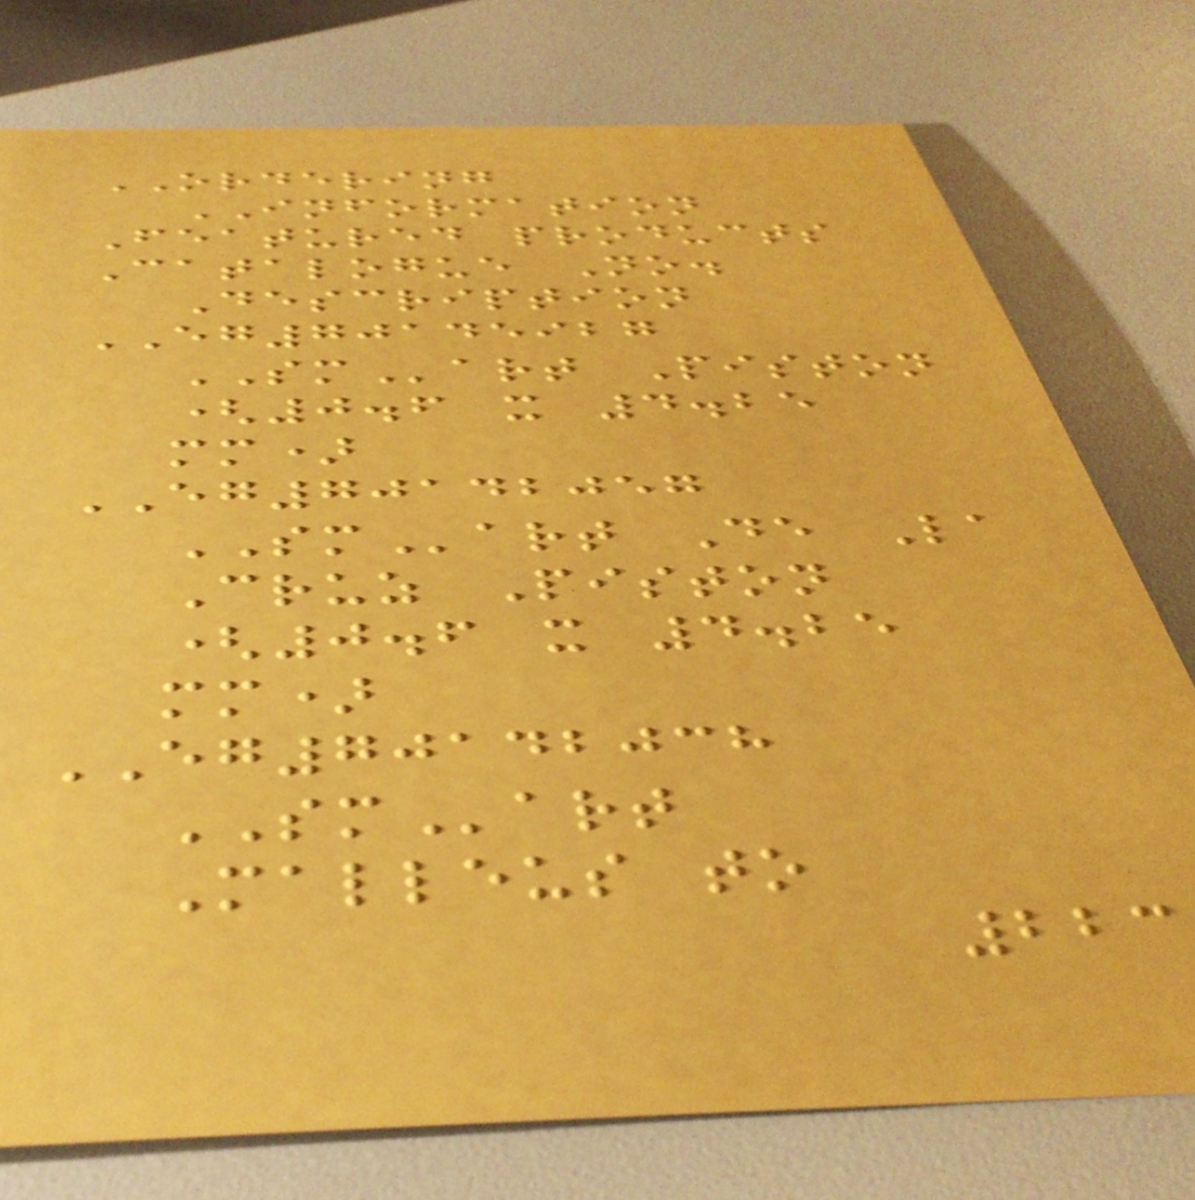ORDERING
INFORMATION
Featured products
Catalogue No.
Description
EG70145927
SMart Piston
(0.6 x 4.25
mm)
EG70142057
SMart De La
Cruz Piston
(0.6 x 4.25
mm)
EG70142038
SMart
Malleus to
223
